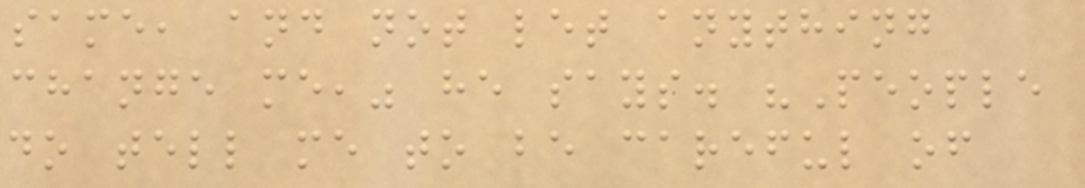same, and not let anything
change me," he says. "People
do tell me to be careful of
